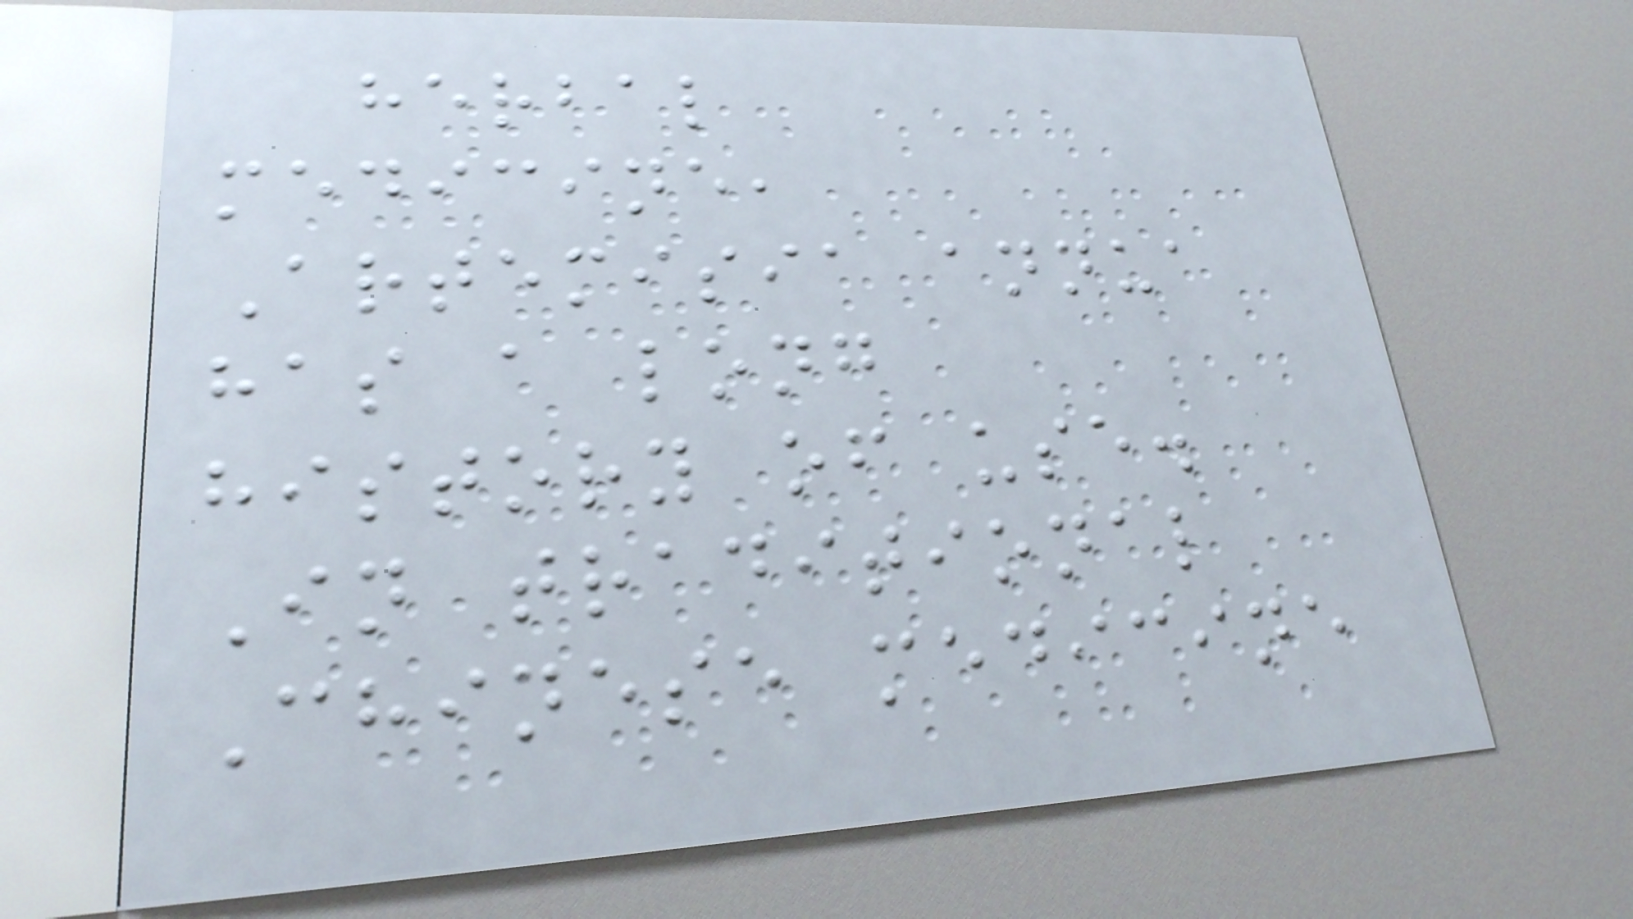herbal
medicine,
Artemisia annua
has a long
history of use.
In traditional
Chinese medicine
